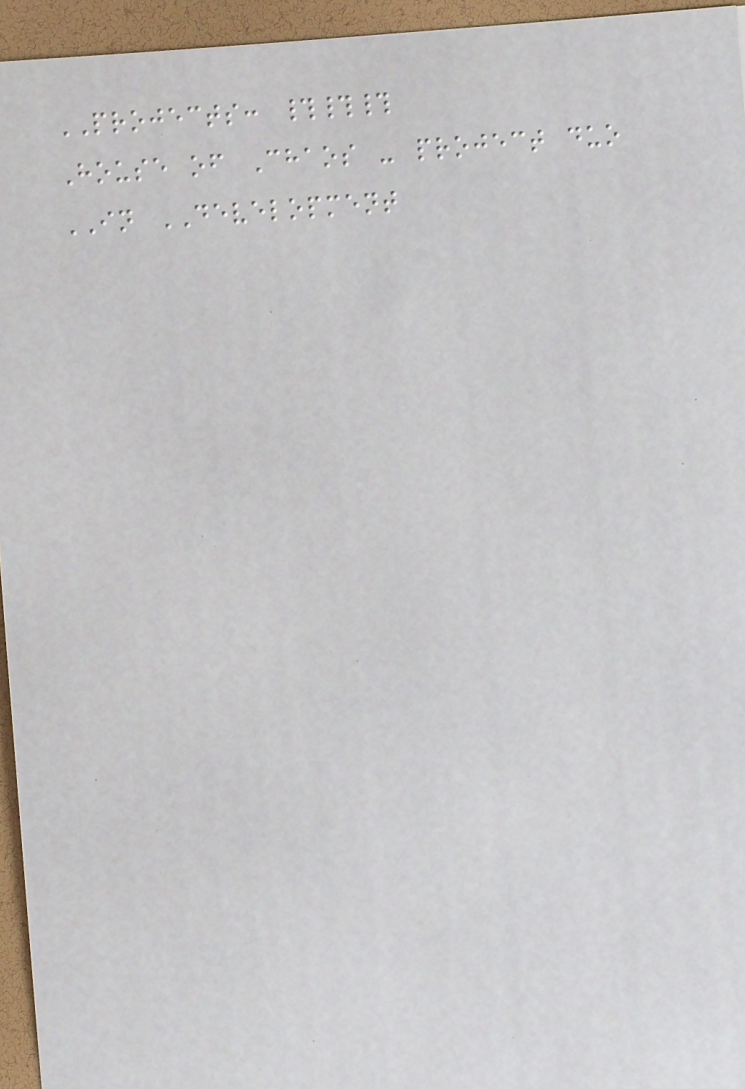PROJECTS: ###
House of Chaos - project duo
IN DEVELOPMENT
